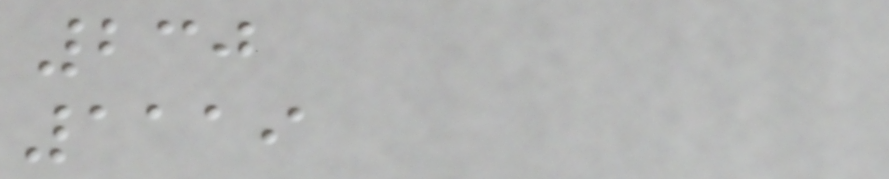230
1119
